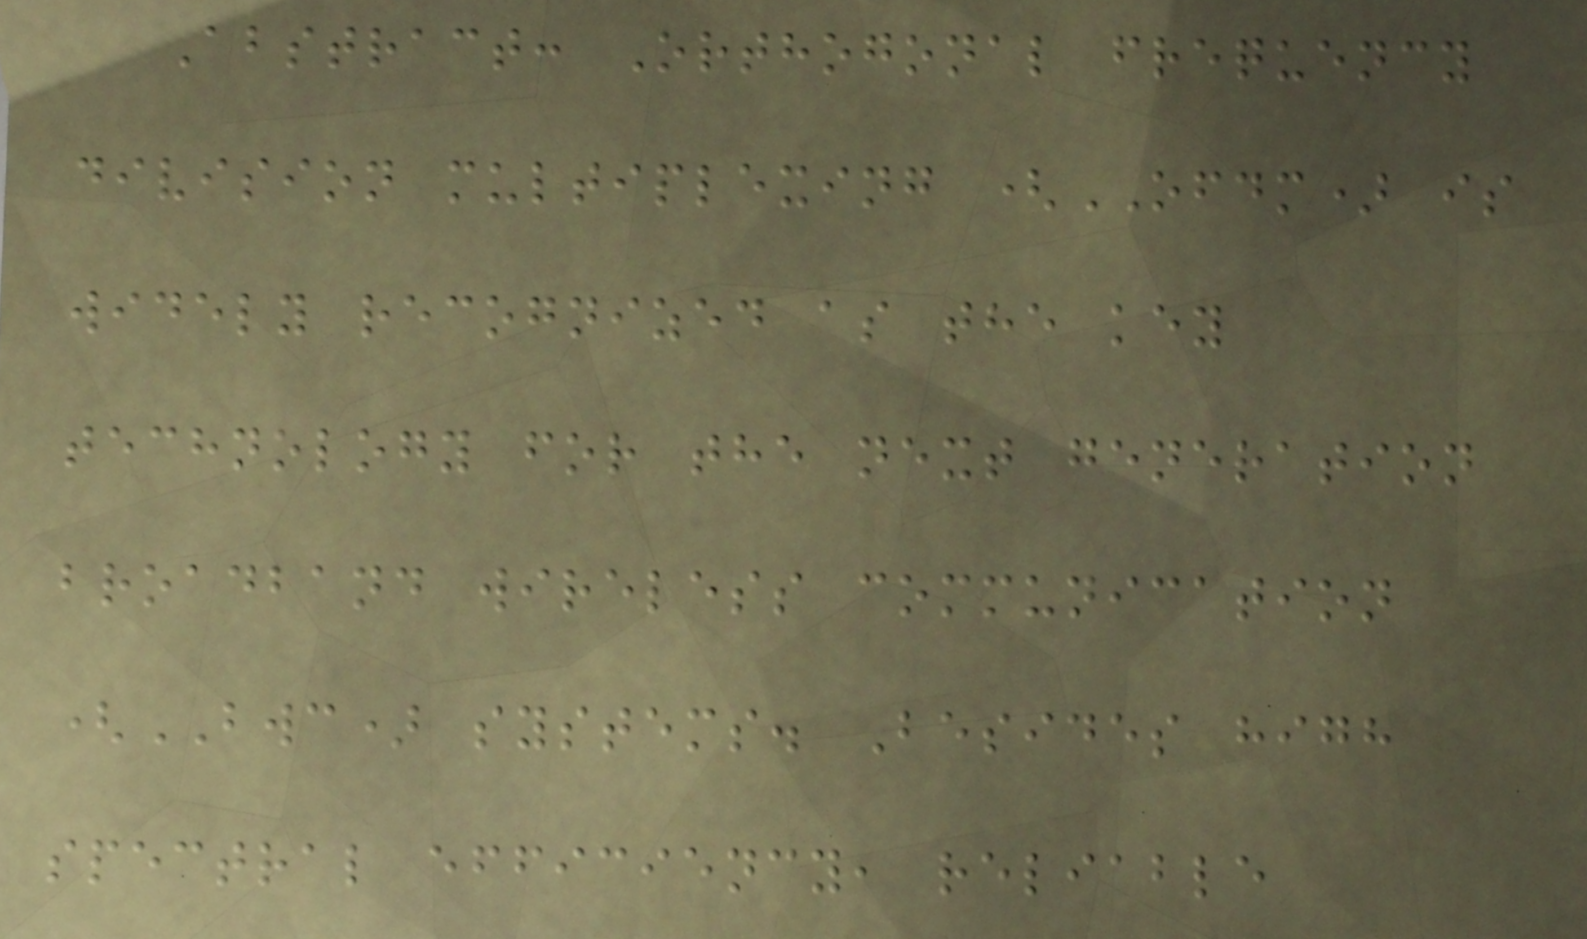Abstract: Orthogonal frequency
division multiplexing (OFDM) is
widely recognized as the key
technology for the next generation
broadband wireless communication
(BWC) systems. Besides high
spectral efficiency, reliable
